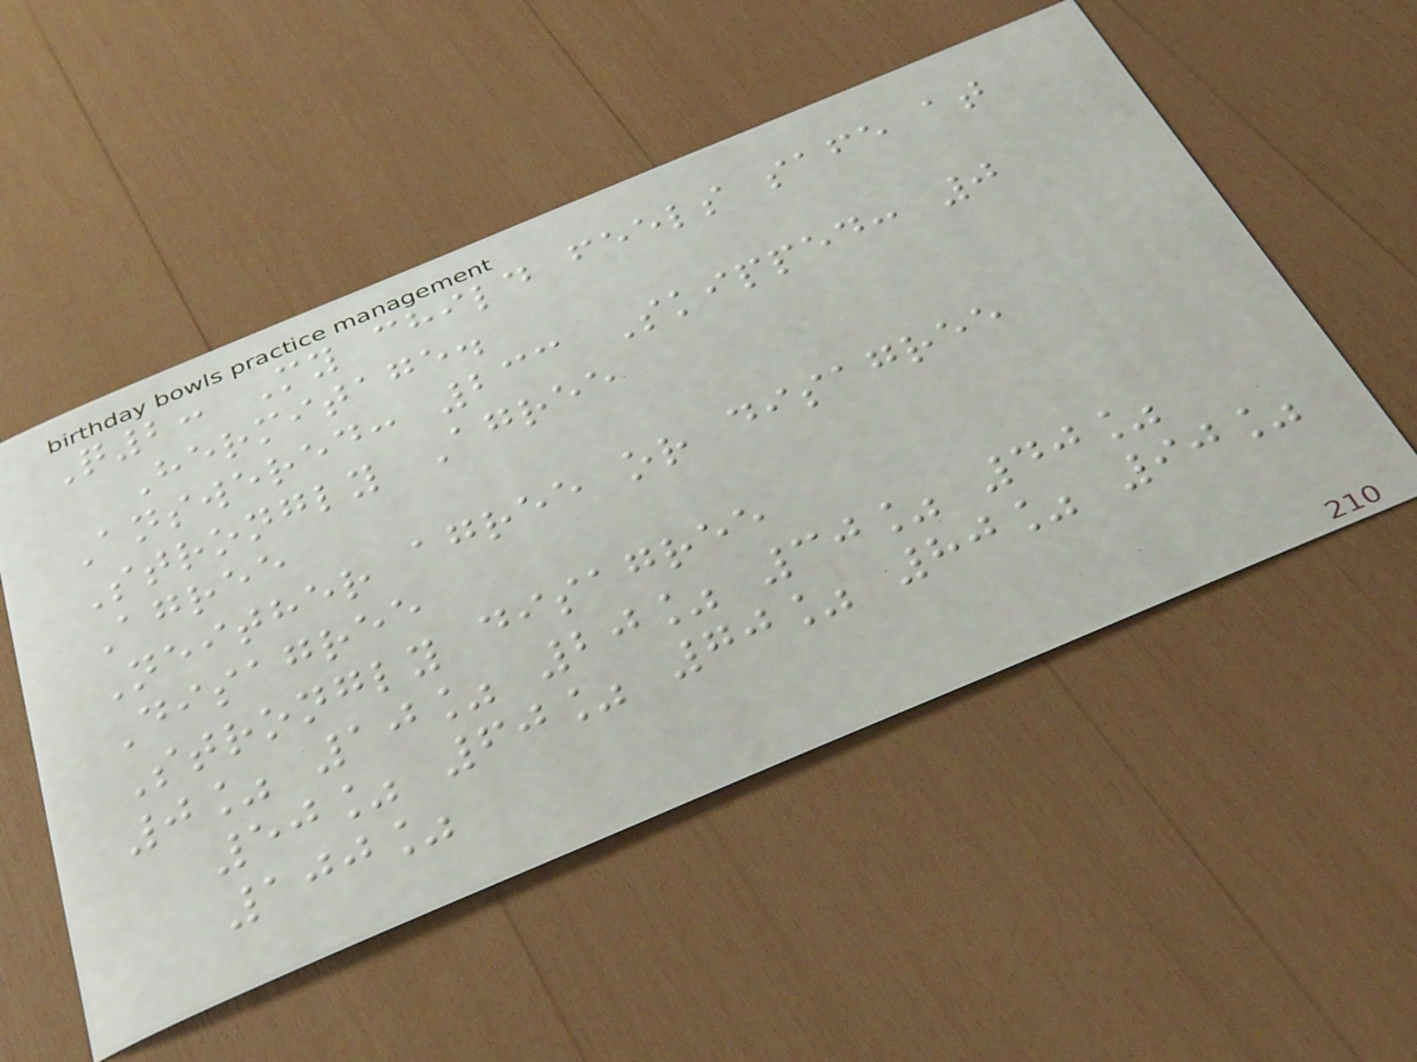Q2: My child feels safe at
Hermitage.
Answered: 233 Skipped: 0
Strongly Agree
Agree
Neither agree or disagree
Disagree
Strongly disagree
0% 10% 20% 30% 40%
50% 60% 70% 80% 90%
100%
